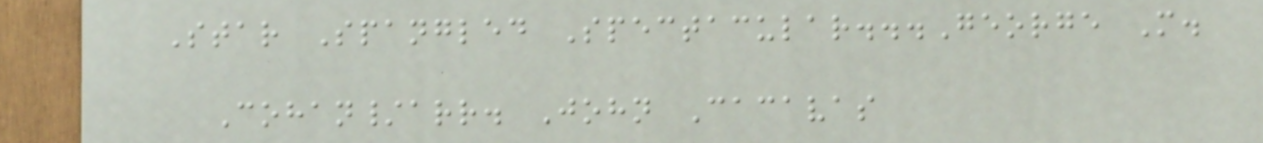Star Spangled Spectacular...George M.
Cohan/arr. John Cacavas
